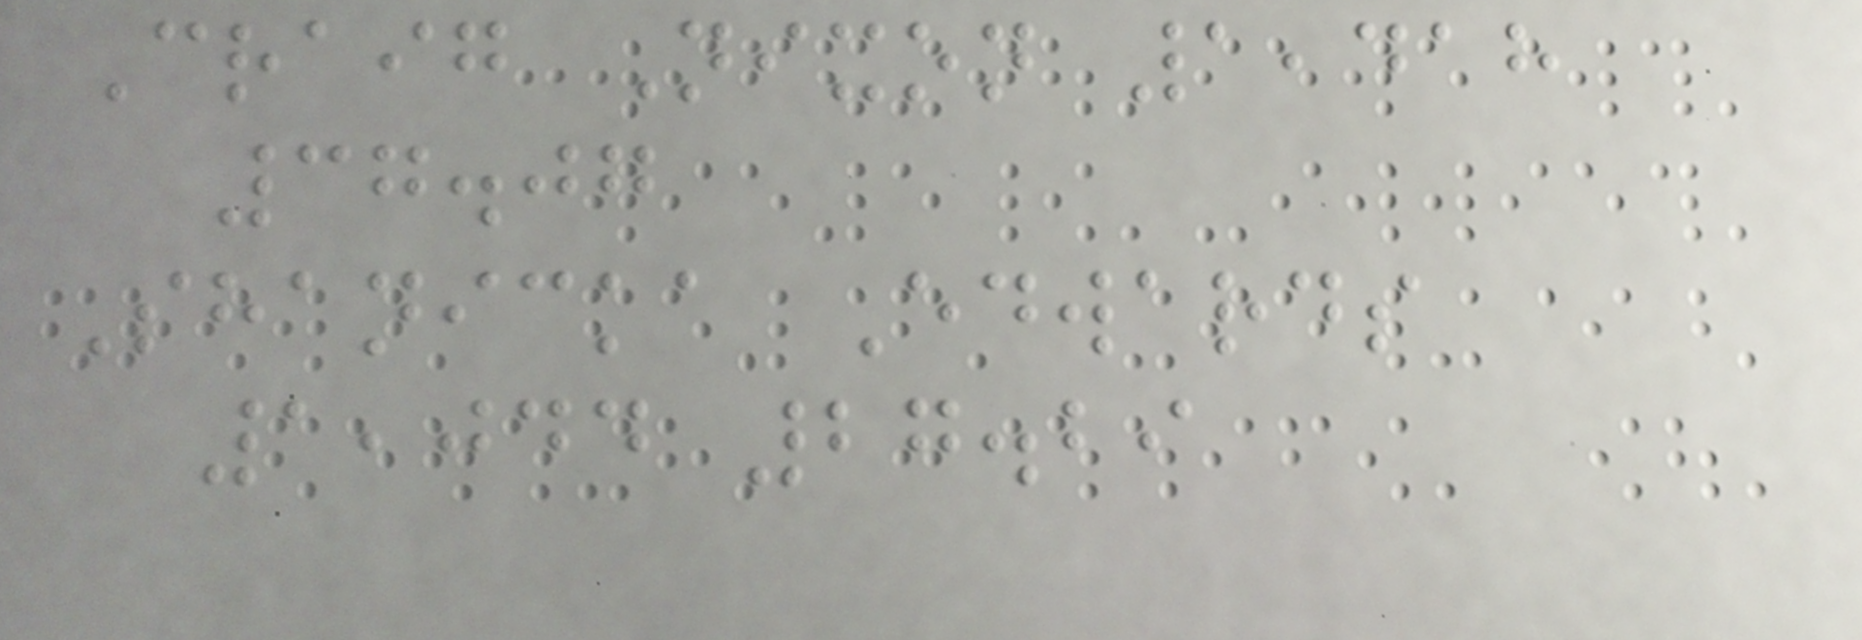Craig Nixon 1,418
37.07
Shanicka Edwards
1,044 27.29
